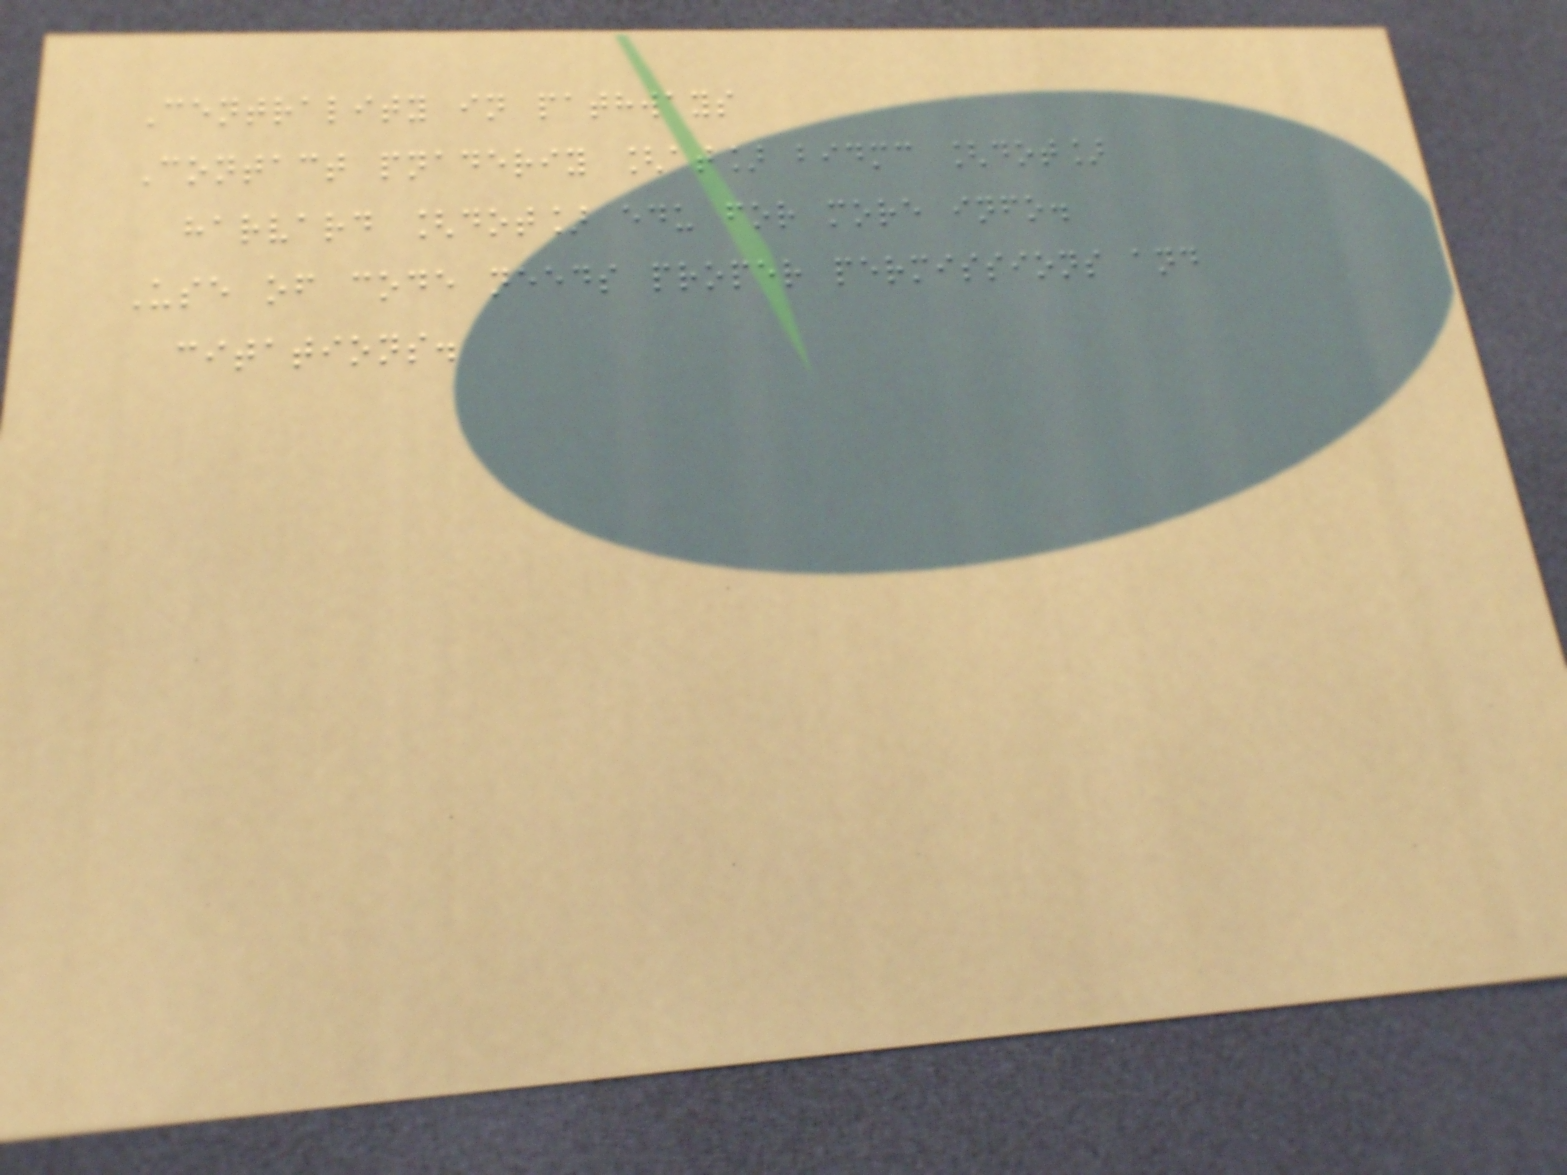Centrality in pathways
Contact pnaderiy [at] bidmc [dot]
harvard [dot] edu for more info.
Use of code needs proper permissions and
citations.
